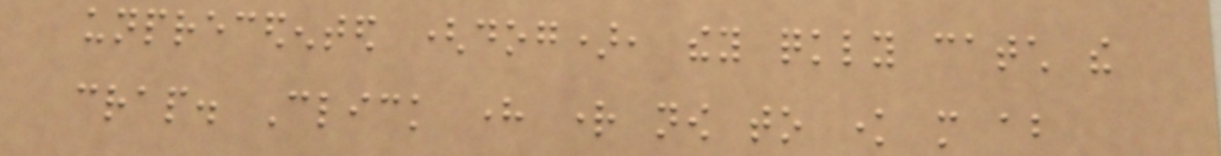unprecedented (dog), they quickly catch the
crap. Click here right now to know more about
